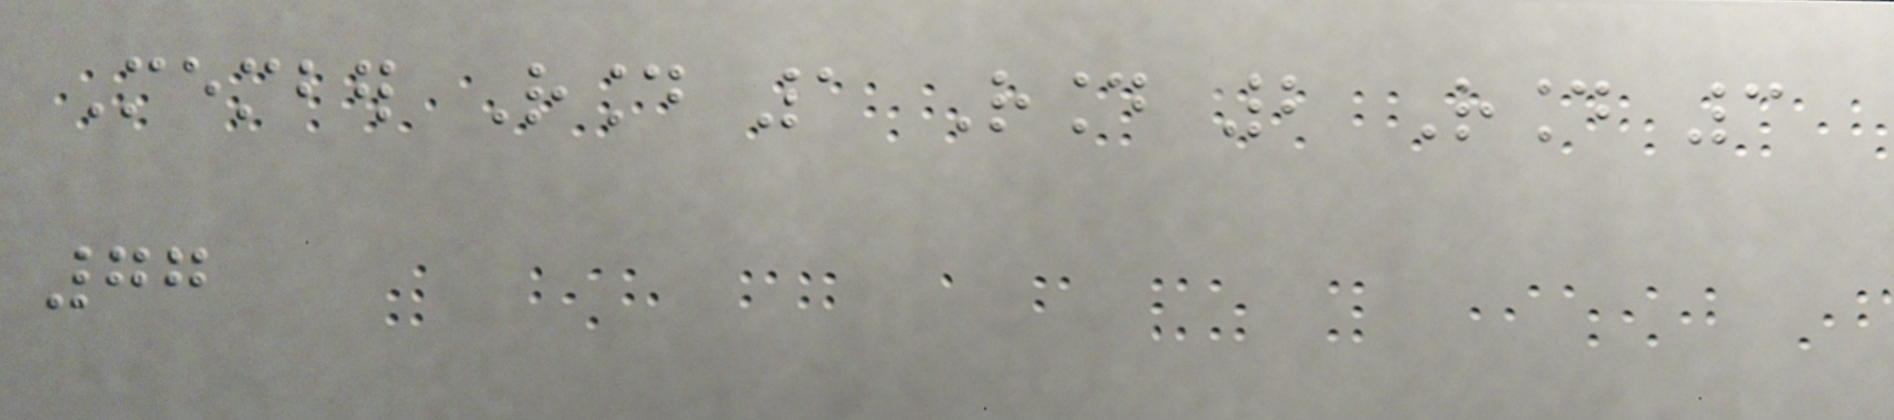Member Round 1 Round 2 Round 3
77
